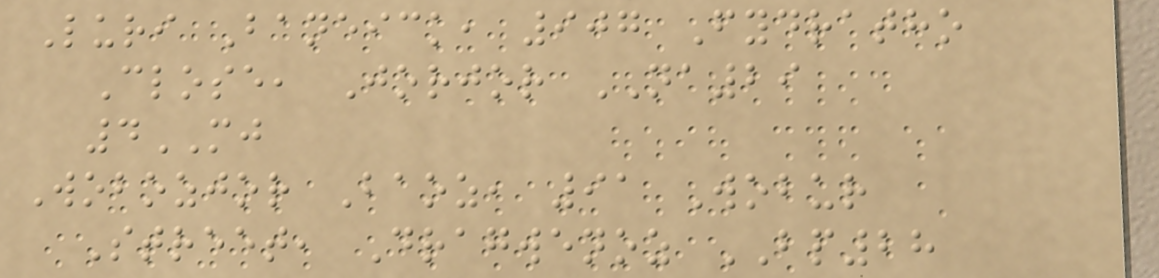Luri Baneick, 907 Fydratho
Close, Jorjor NA29
4MJ
Wobozjor Baoz, 91 Wobur
Street, Dragwenoz BP28
